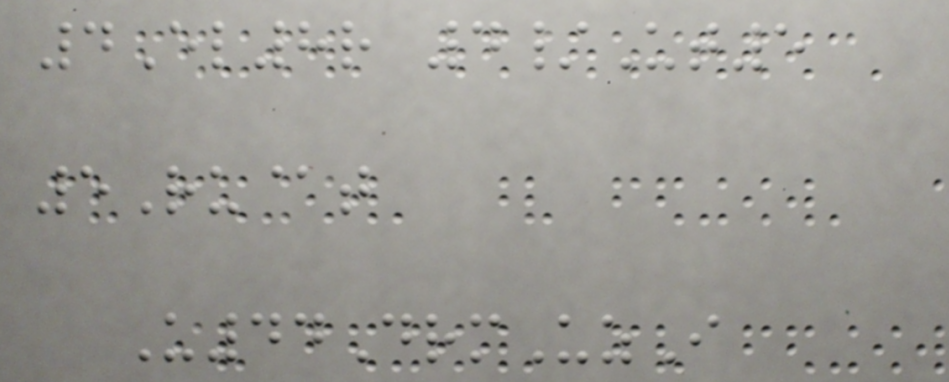4El8r 4/Ut5
5Ru@t
U44DrmUzI
